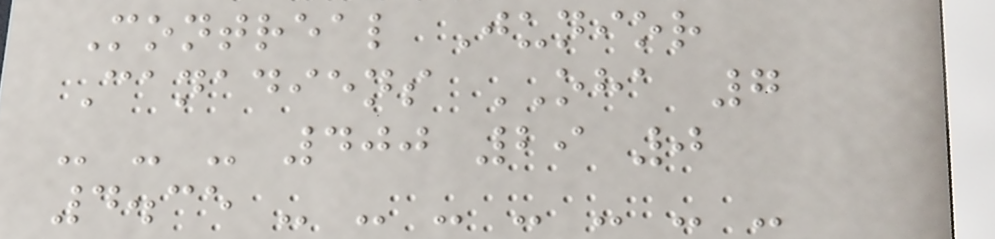Montreal Junior
Canadiens OHA 7
- - - 400 29 0
4.35 - - - - - - -
